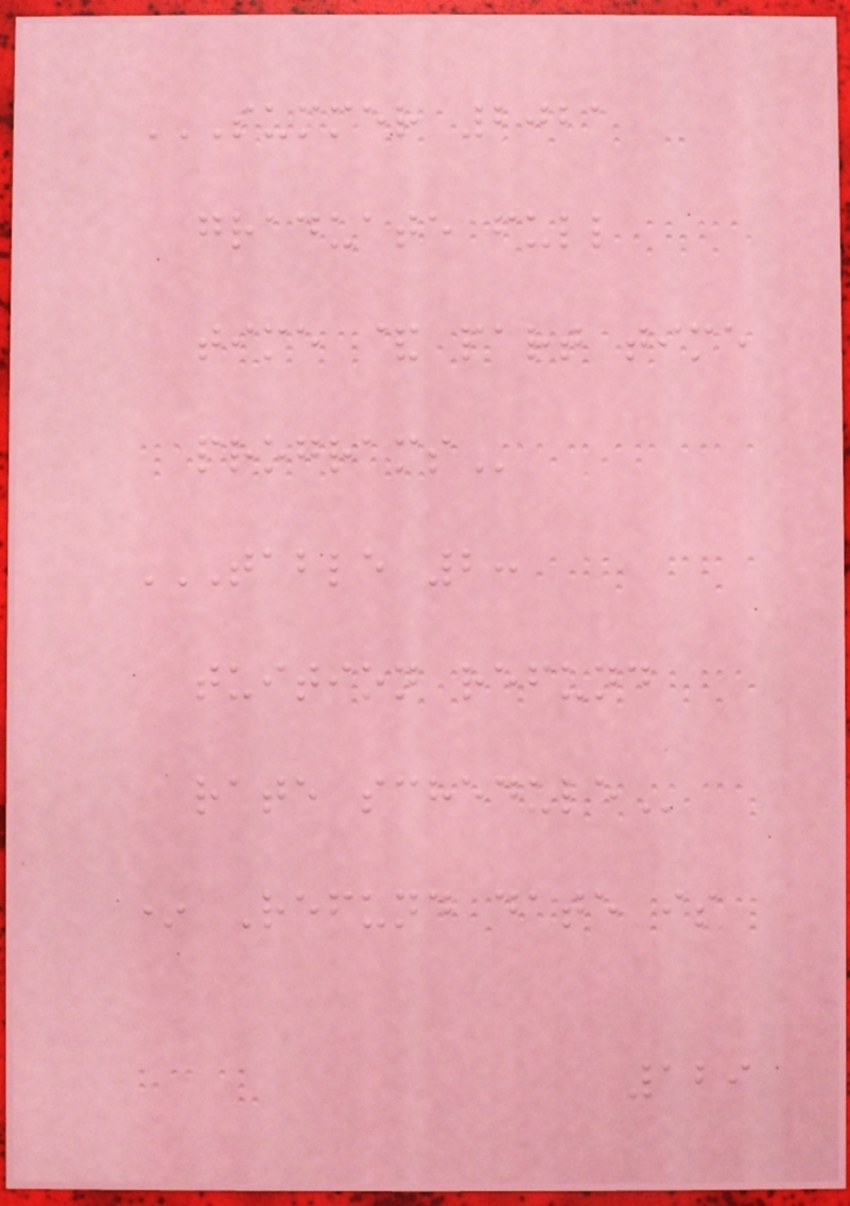SUMMER 2021
GRADUATE FULL
TIME & PART TIME
PROGRAMS
TABLE 2:
TUITION REFUND
RATE SCHEDULE
* Refund date is
129
